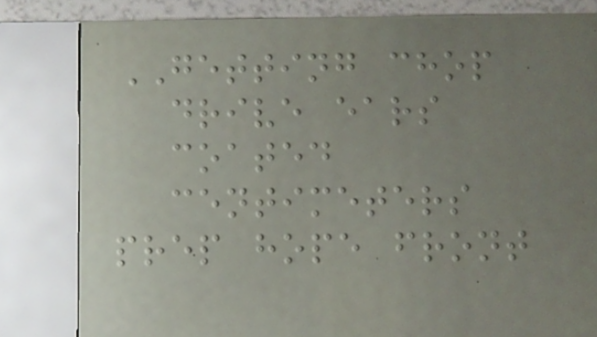GETTING chop
drive ears
coated
centimeters
prep hope front
